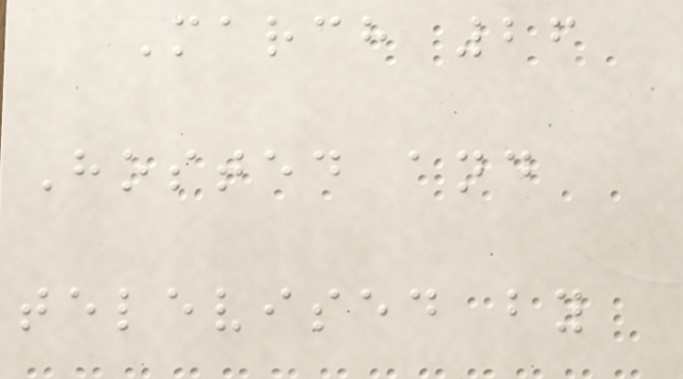March 26
Hosted and
televised by
